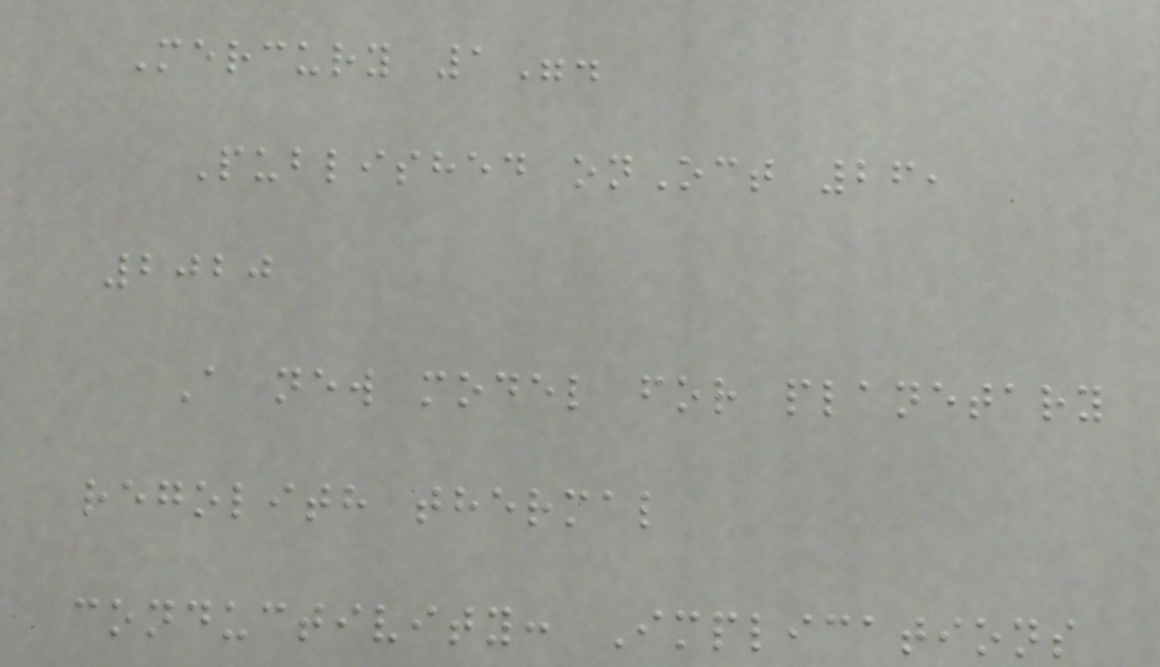Mercury 1".
Published onOct 26,
2020
A new model for planetary
regolith thermal
conductivity: Implications
